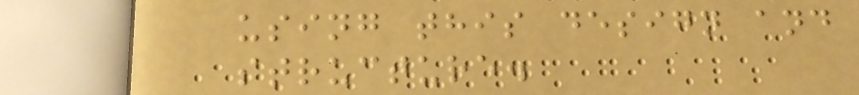using this design and
structure.
